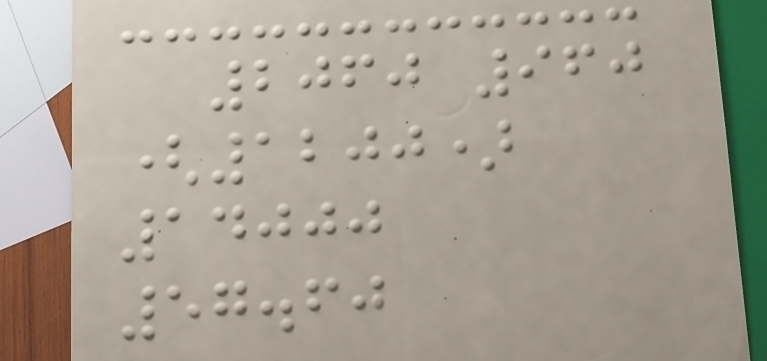2060 960
(1200)
14000
57.60
